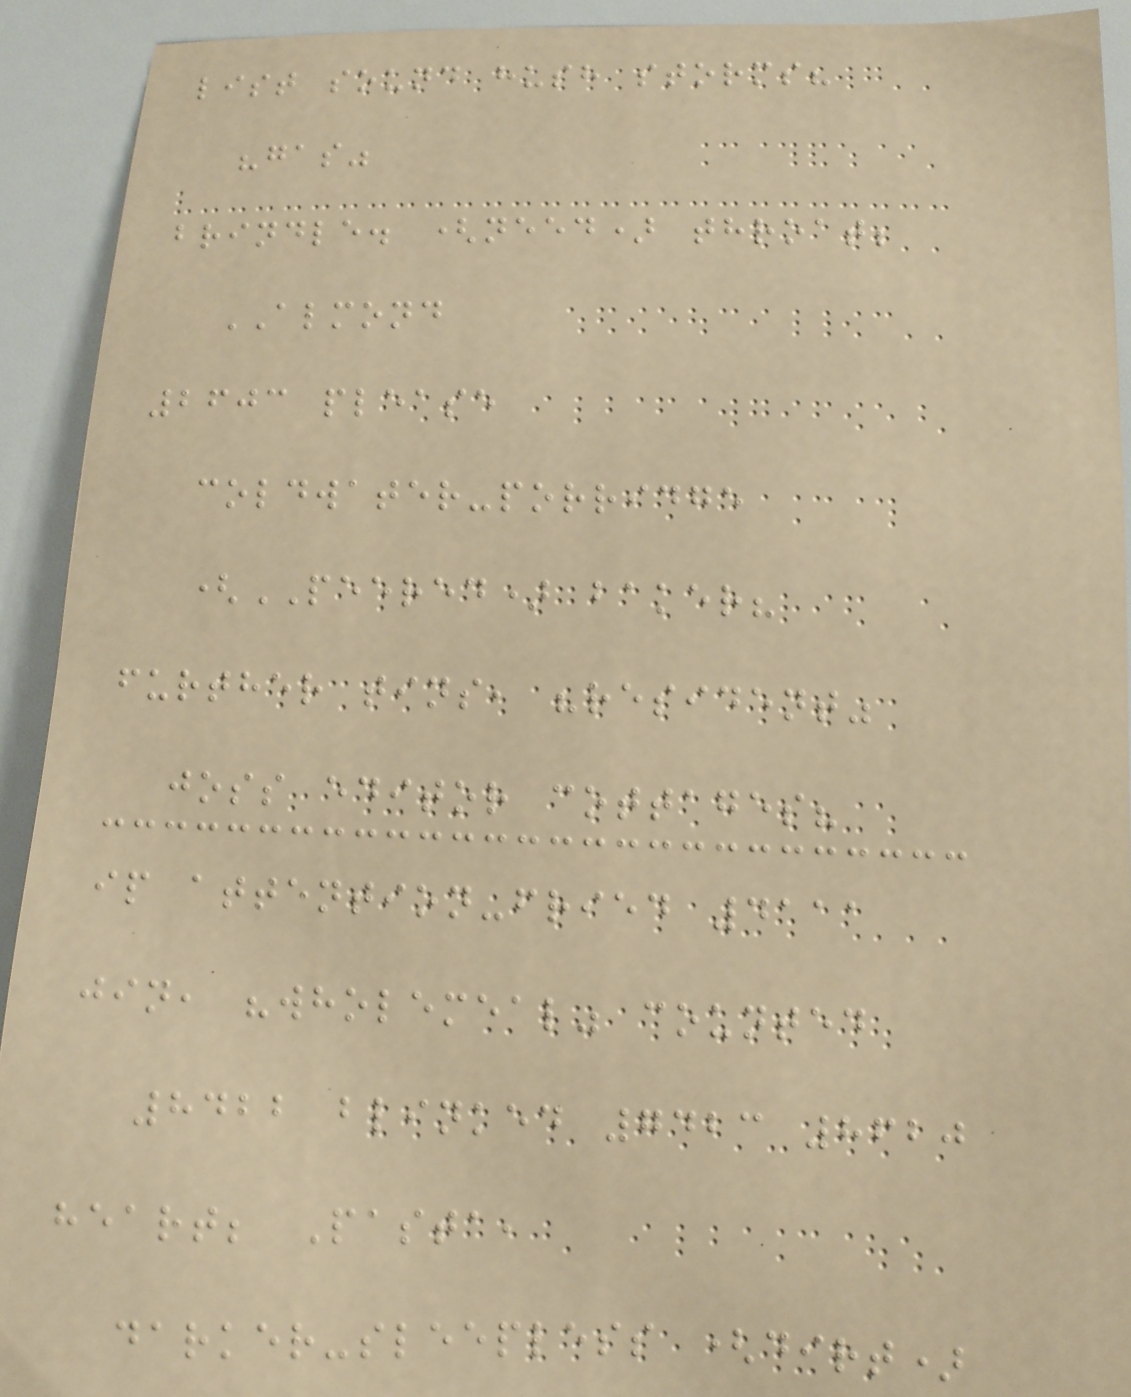list sound hush storms?
"gas"
brindle. (need) throat;
ALMOND
2603 please
coldwater-porridge
(PEERED) baker?
further tins, "resident"
joss editor cottages?
ip attention-fried 4111
jin, "wholemeal" counted
8422 blinked 7423 8620
heart; Pasta,
darker-sleepless (dirt)
